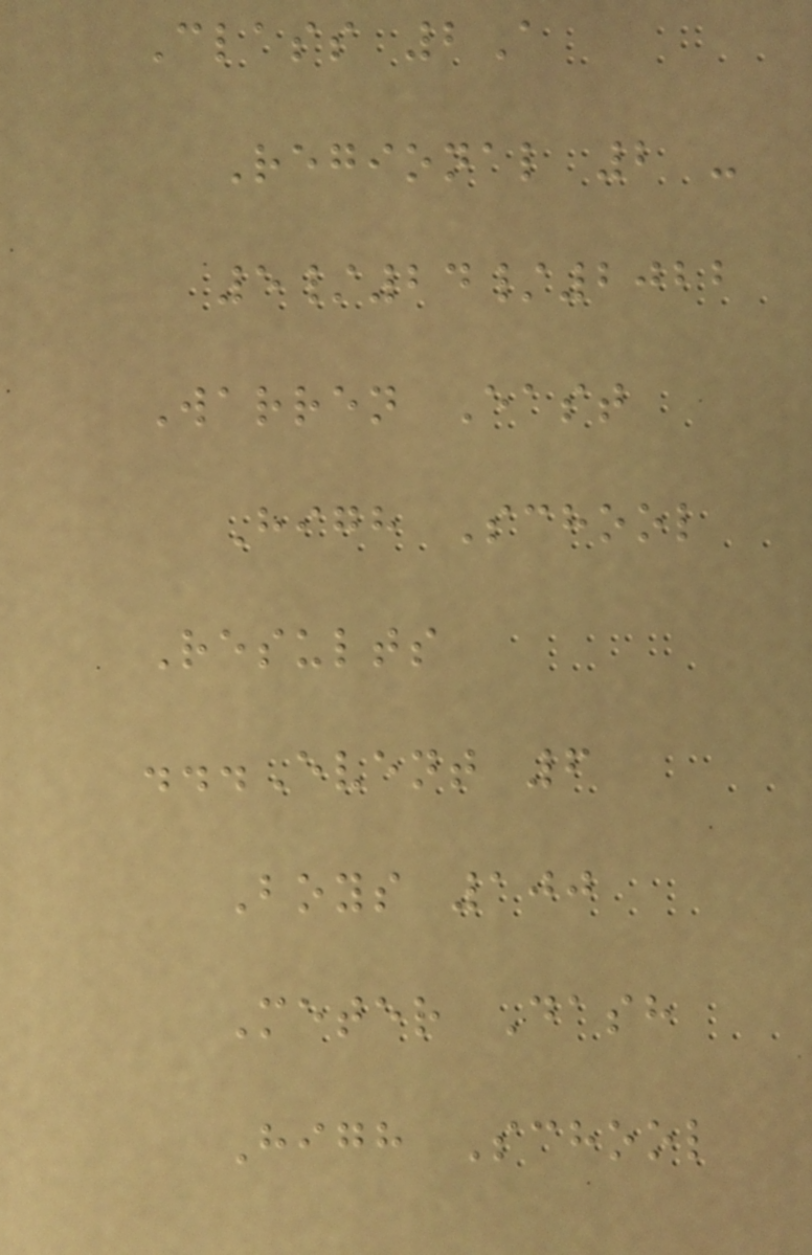Class 2A
Regional 2 -
5/24/2022
Warren East
High School
Results
...Event 6
Boys 100
Meter Dash
High School
